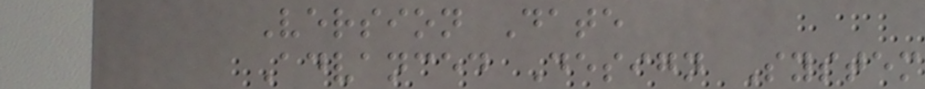Version Date
Advanced Design System
